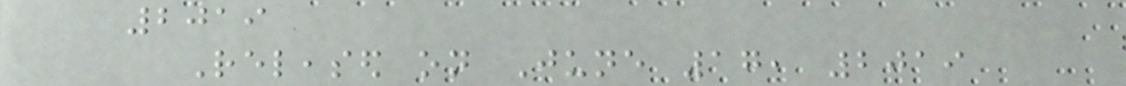2019
Released on June 17, 2019
